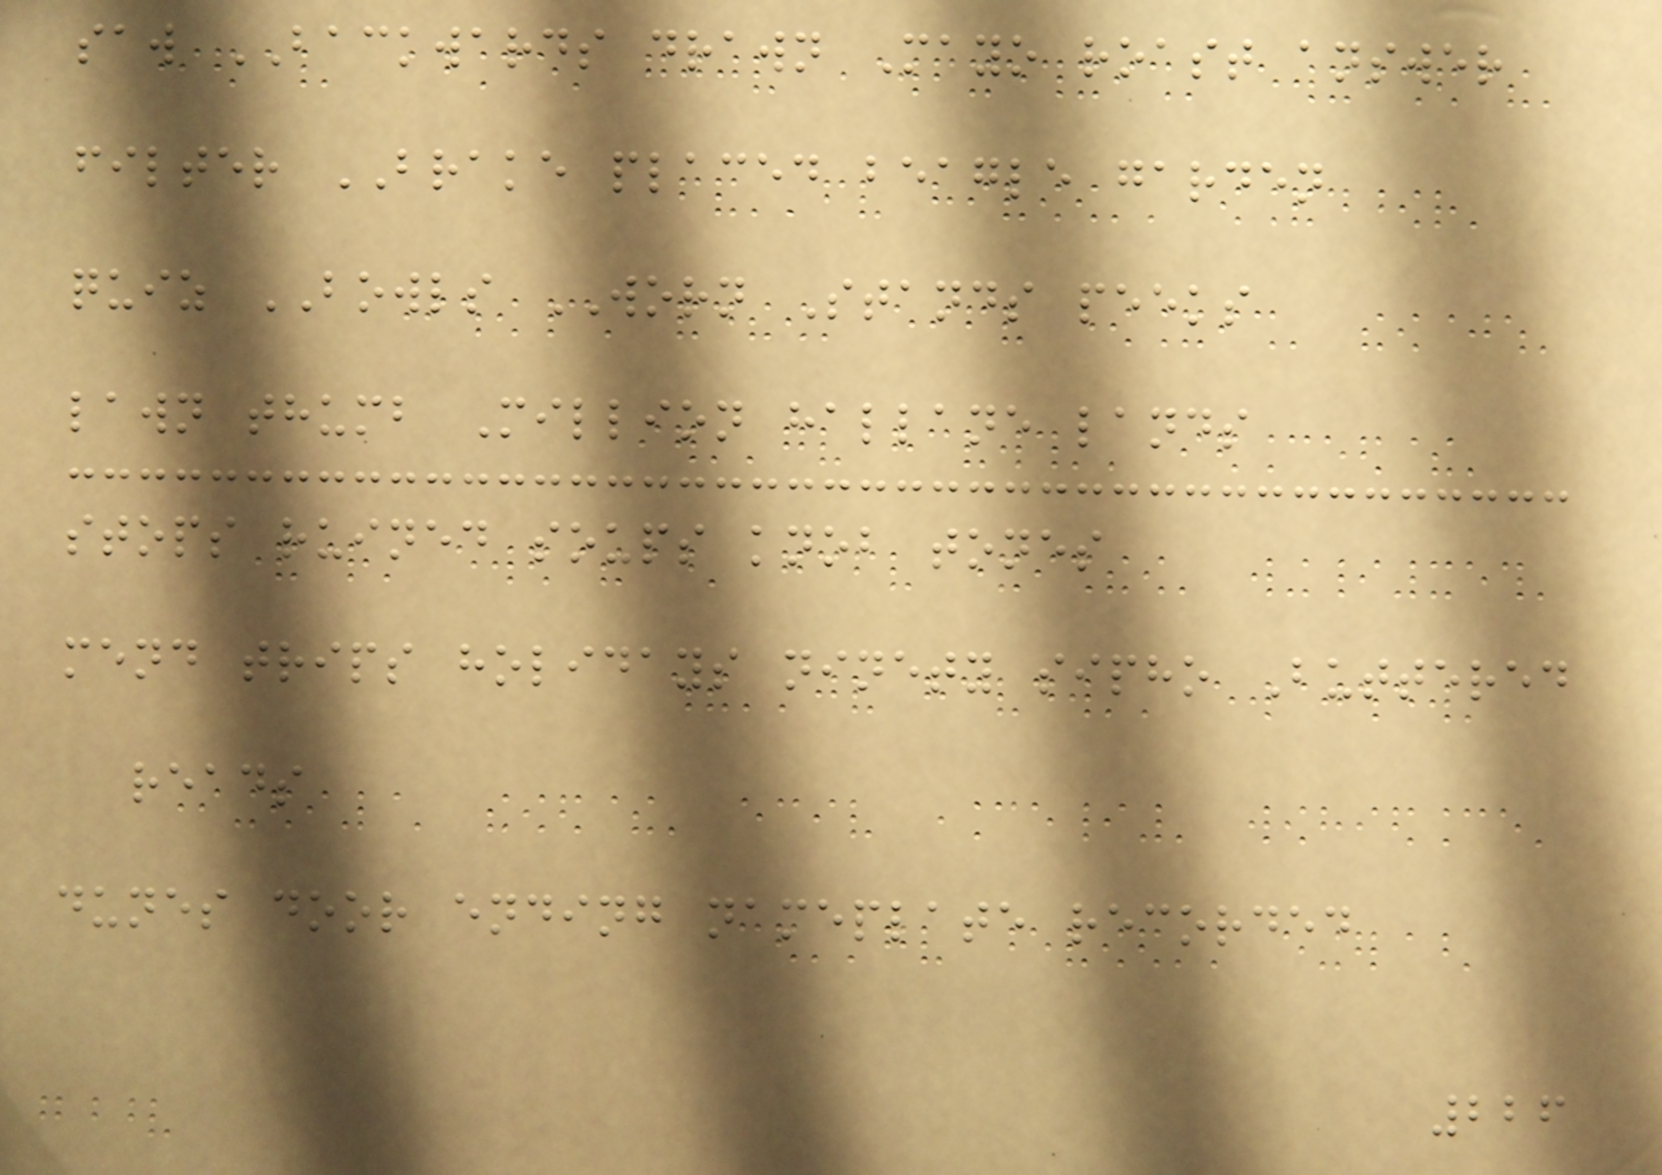saw BACKWARDS drawn Mayo roast answer
filter BRAKE placed beagle garden
quiz BOWLS WORN Stands peeks
lawn thumb Million hallane lands
stops ruined soups knob tones
mend trips holidays ninety sipho Buttered
reads
dunes door ending nameplate recorded
226
